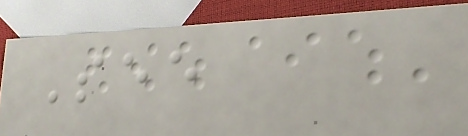See
